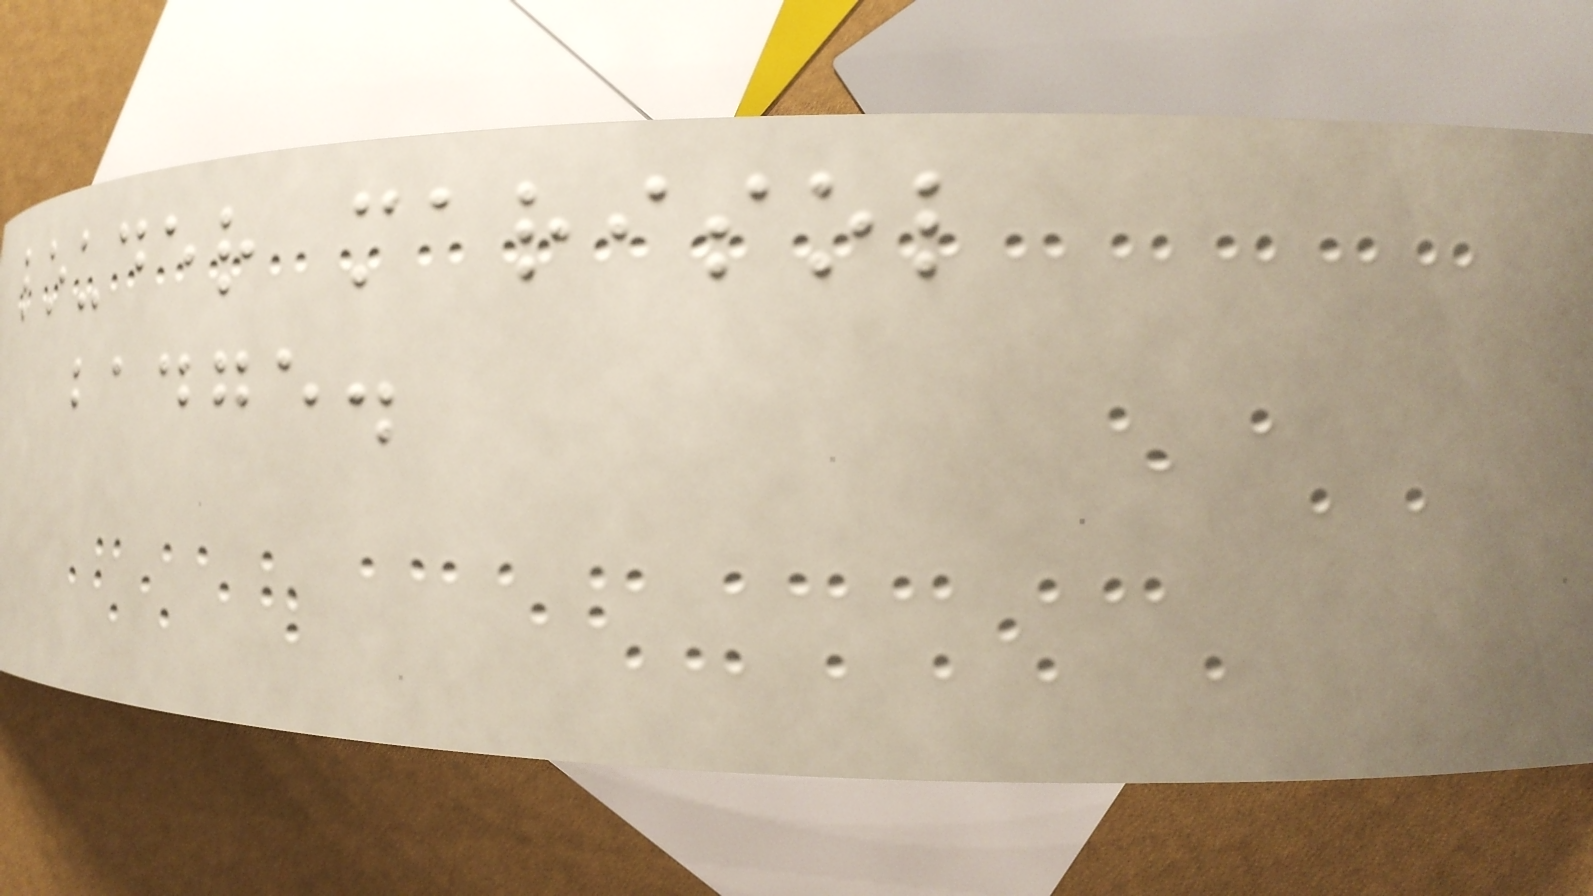louder marisol
badge.
